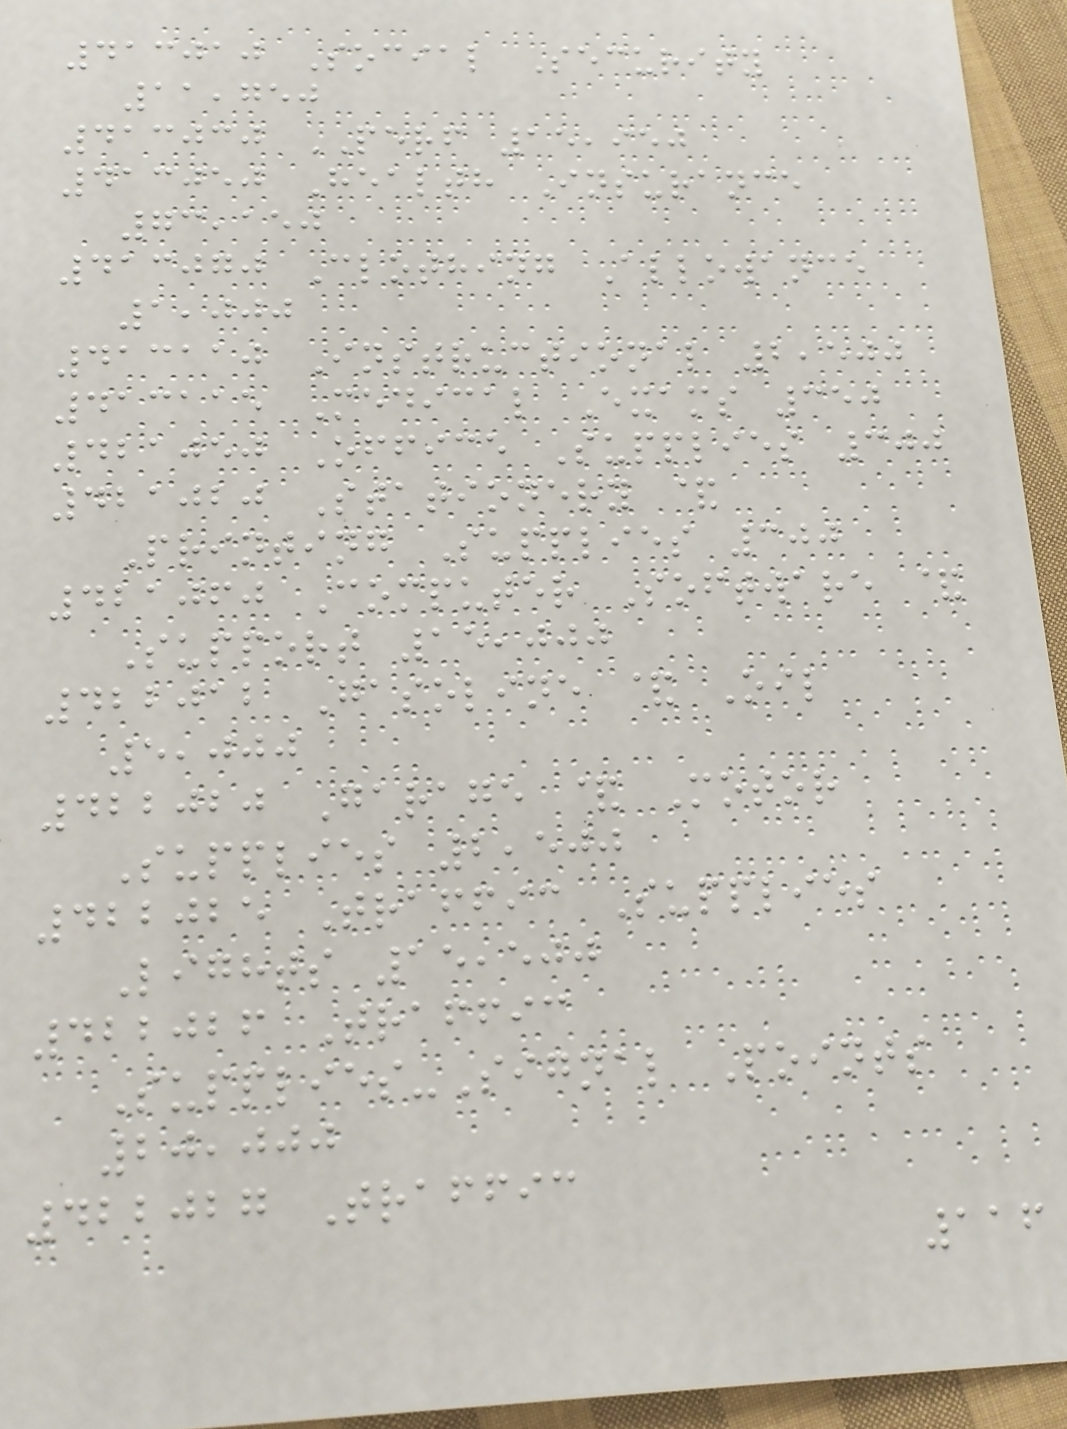413010 Social Security
11,750
413030 PERF 15,950
413050 Health Insurance
73,150
413070 Clothing Allowance
1,000
413110 Instructional 2,500
413115 Medical Exams 350
421050 Office Supplies 300
421020 Stationery &
Printing Supplies 300
421060 Computer Software &
Support 15,000
422012 Gasoline & Oil
5,000
422020 Garage & Motor
Supplies 2,500
422025 Traffic Supplies
Lights 15,500
422026 Traffic
Supplies-Signal Points
20,000
422027 Traffic
116
